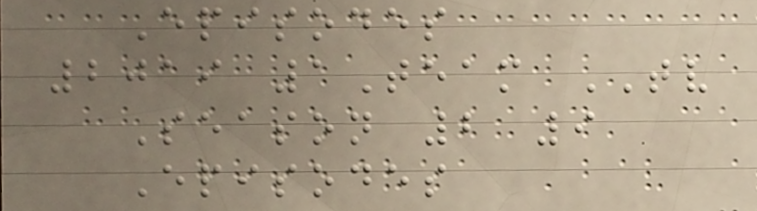Episodes
2019 1Team TV
Season 2 9
Episodes
